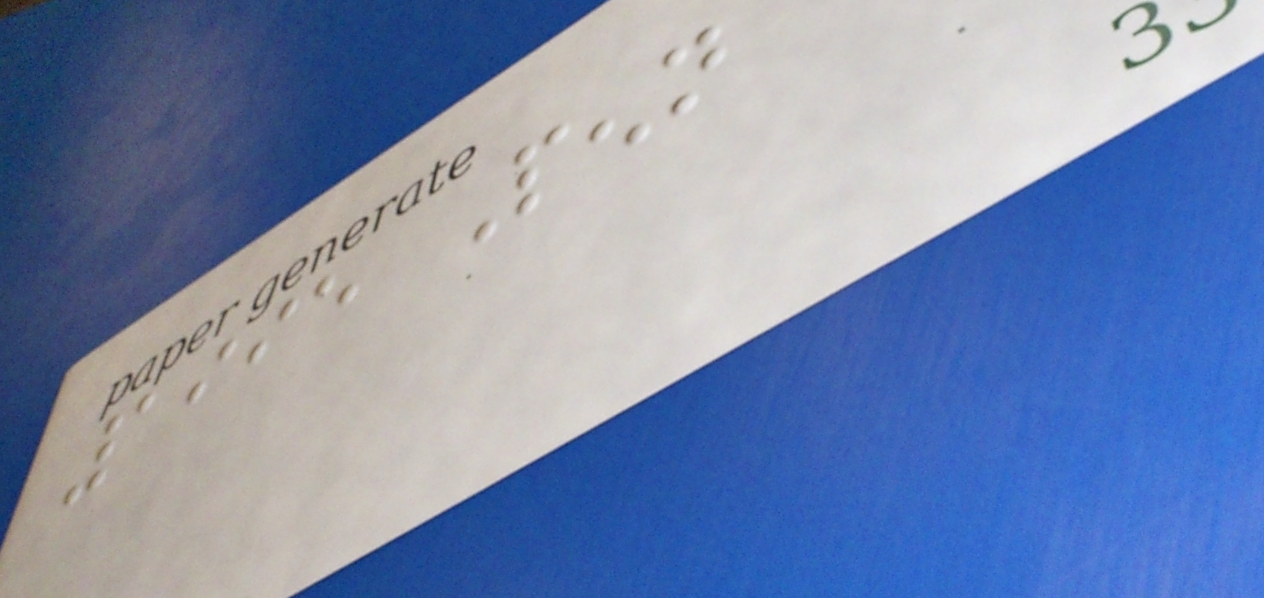1995 Penn
